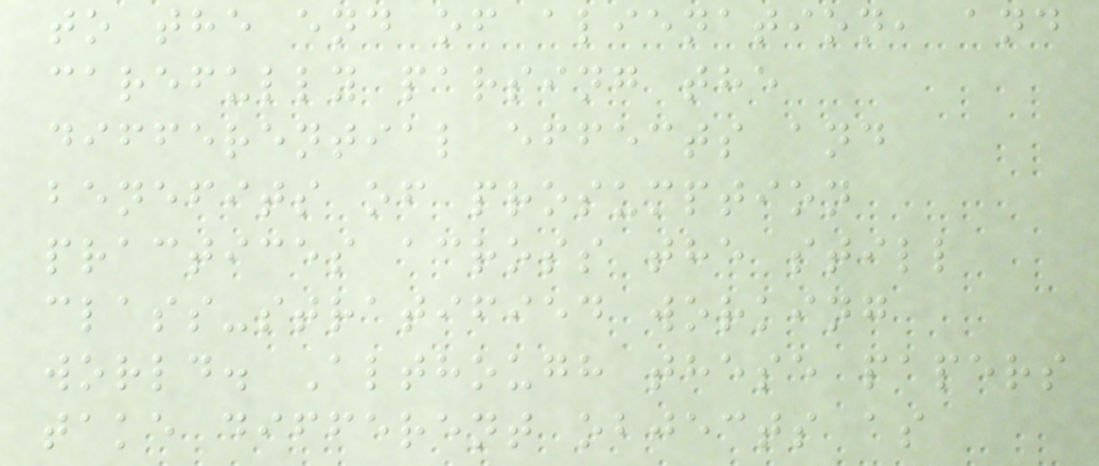to the end of alienation, and
carefully parsing the
differential effects and
benefits of prosumption
practices across the still
class-stratified working
world. Although these papers
take different objects as
